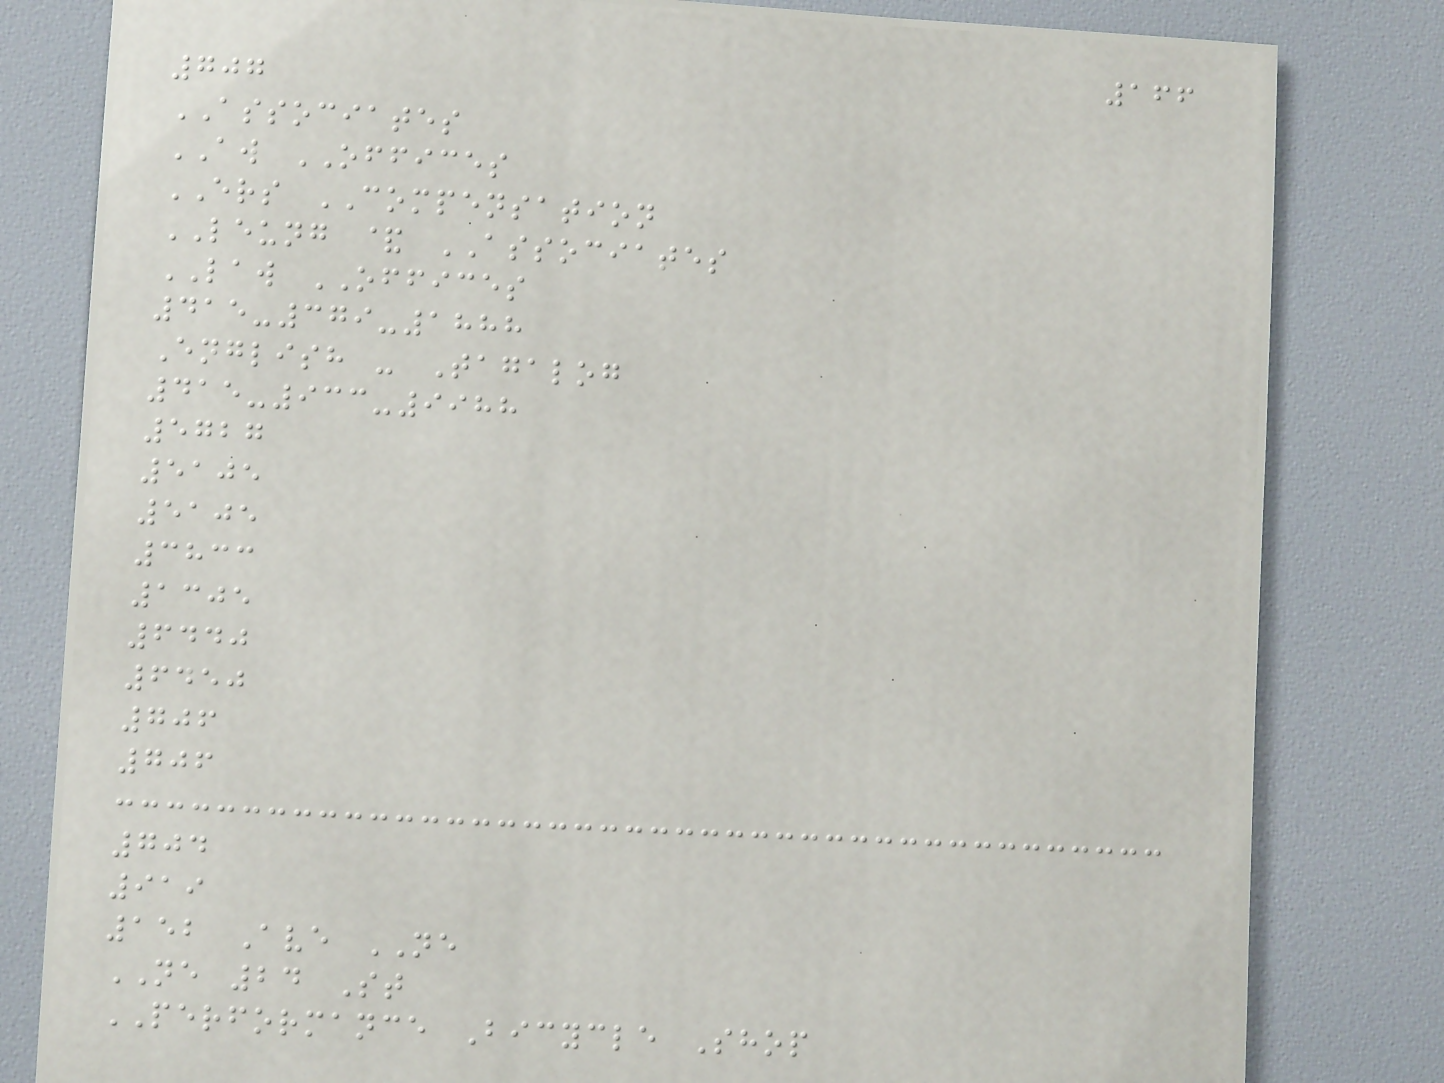166
707
ASSOCIATES
AW OFFICES
ERS COMPENSATION
LEUNG & ASSOCIATES
LAW OFFICES
415-379-1888
English - Tagalog
415-933-9988
5727
5105
5105
3833
1305
6440
6450
706
706
704
919
152 Ave NE
NE 24 St
PERFORMANCE Bicycle Shop
